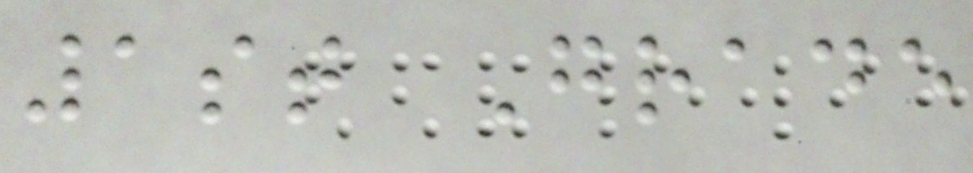1st Grade
